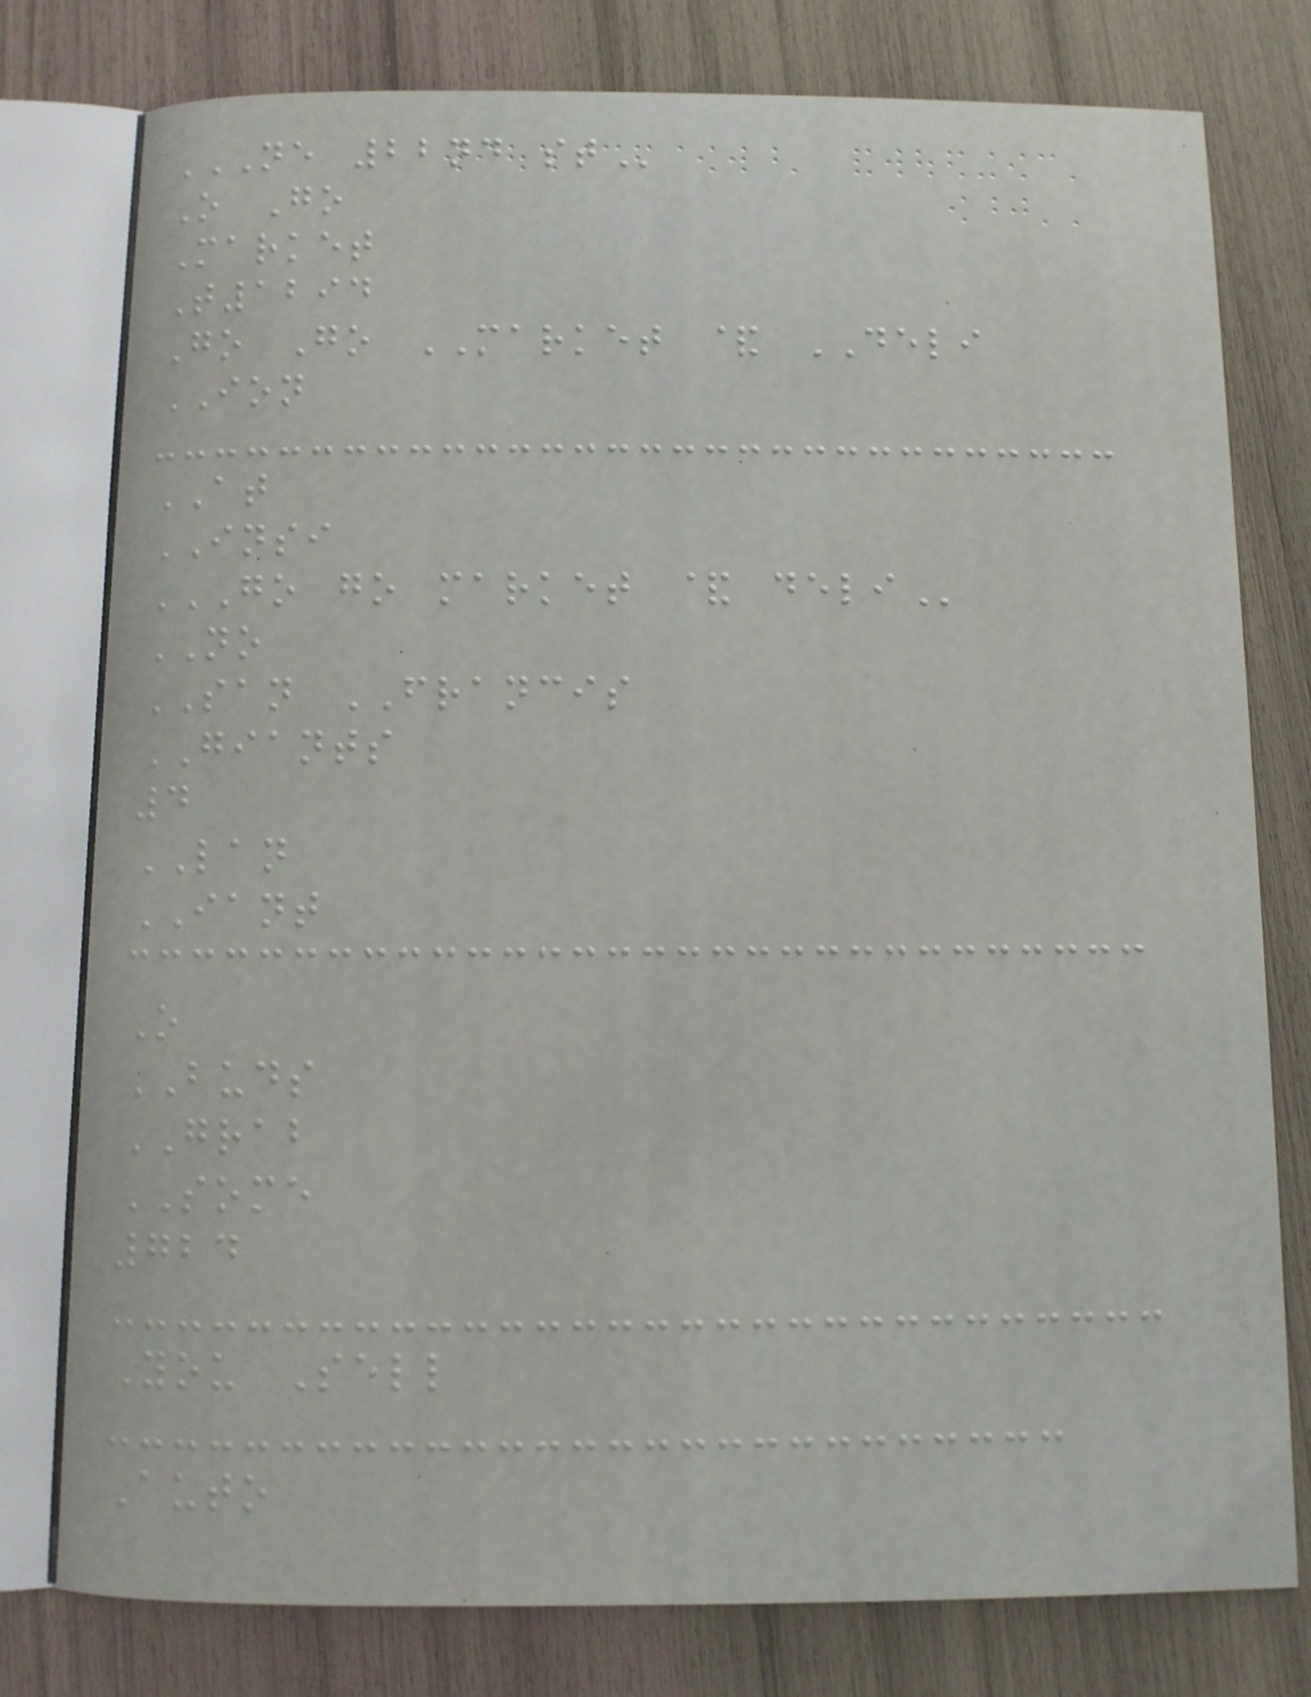NE 22ND ST
O Go
Market
T1294
Go Go MARKET & DELI
ION
AT
INSI
GO GO MARKET & DELI
NO
SAN FRANCIS
GIANTS
4
LAN
IANT
O
BUDS
GRAB
SOME
724
You Sell
Auto
